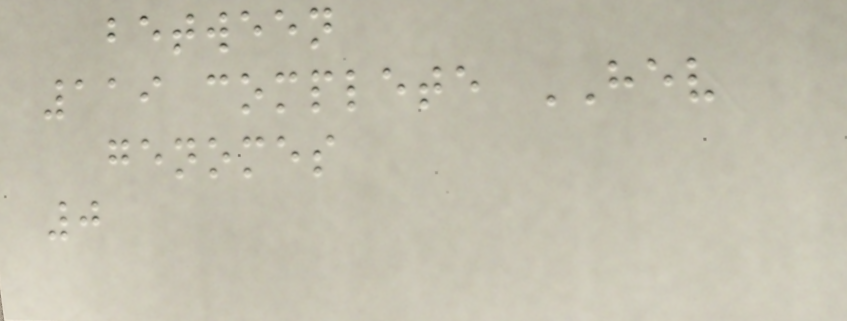between
119 complete HEV
genomes
0
